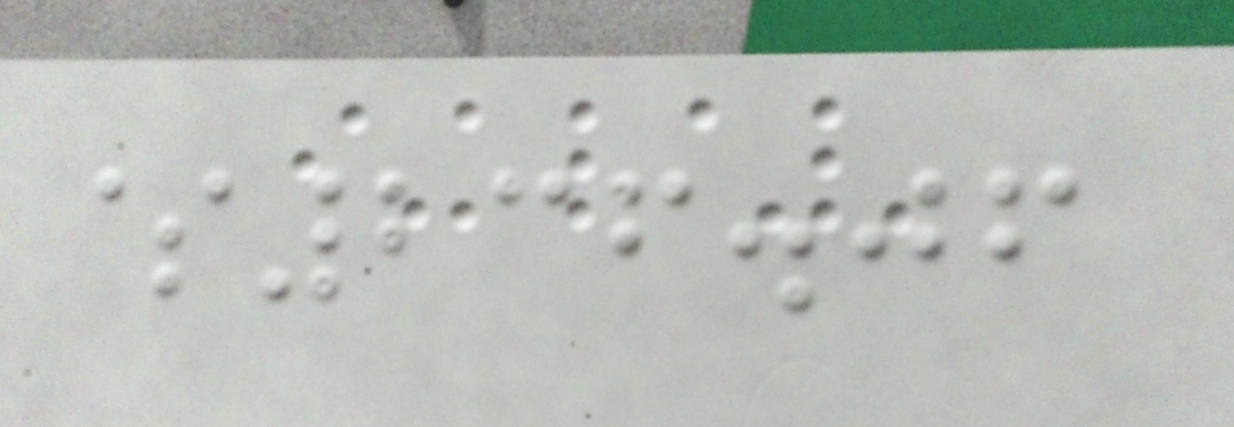$236.06
